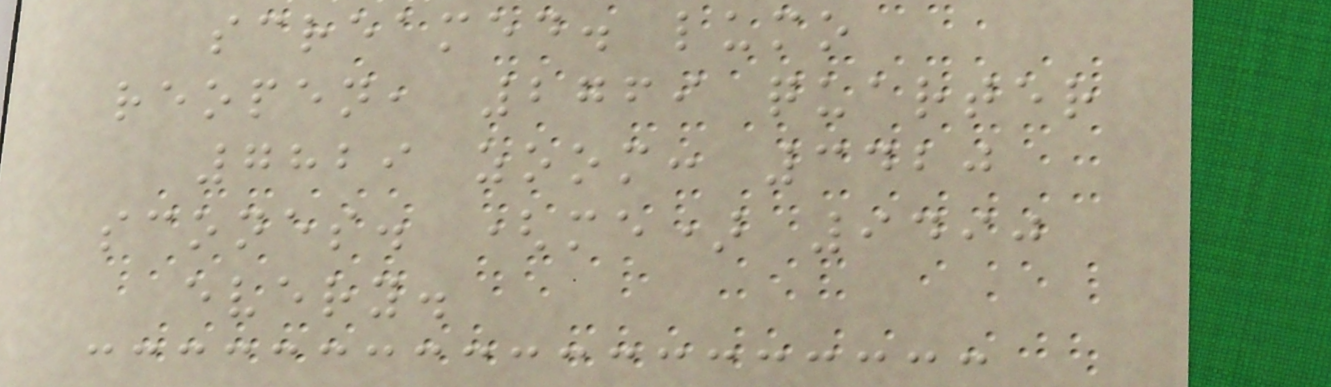screamed. lumo
reopen, 2769 quarter
7829 zoom: 3420
scones. (me) 9490
every.
